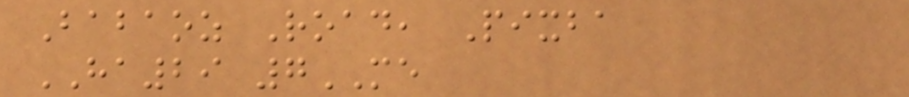Babaoz Road, Pixba
HA29 7ME
